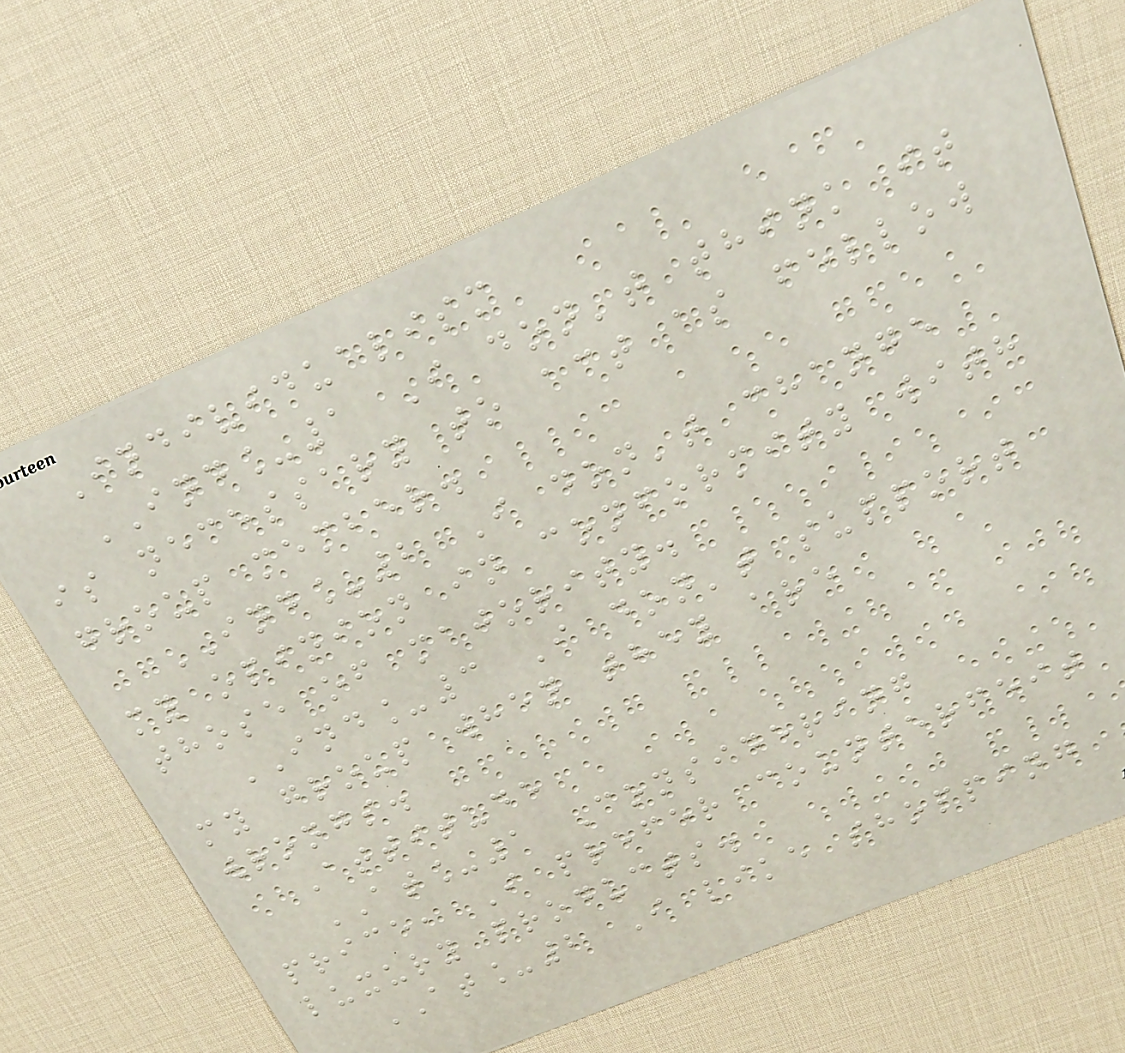Individualism
IND_1 I don't think it
is necessary to act as fellow
group member.
IND_2 I don't change
my opinion in conformity with
those of majority.
IND_3 I don't support
my group when they are
wrongs.
Attitude
AT_1 Considering
price, I prefer counterfeit
luxury products.
AT_2 I like shopping
